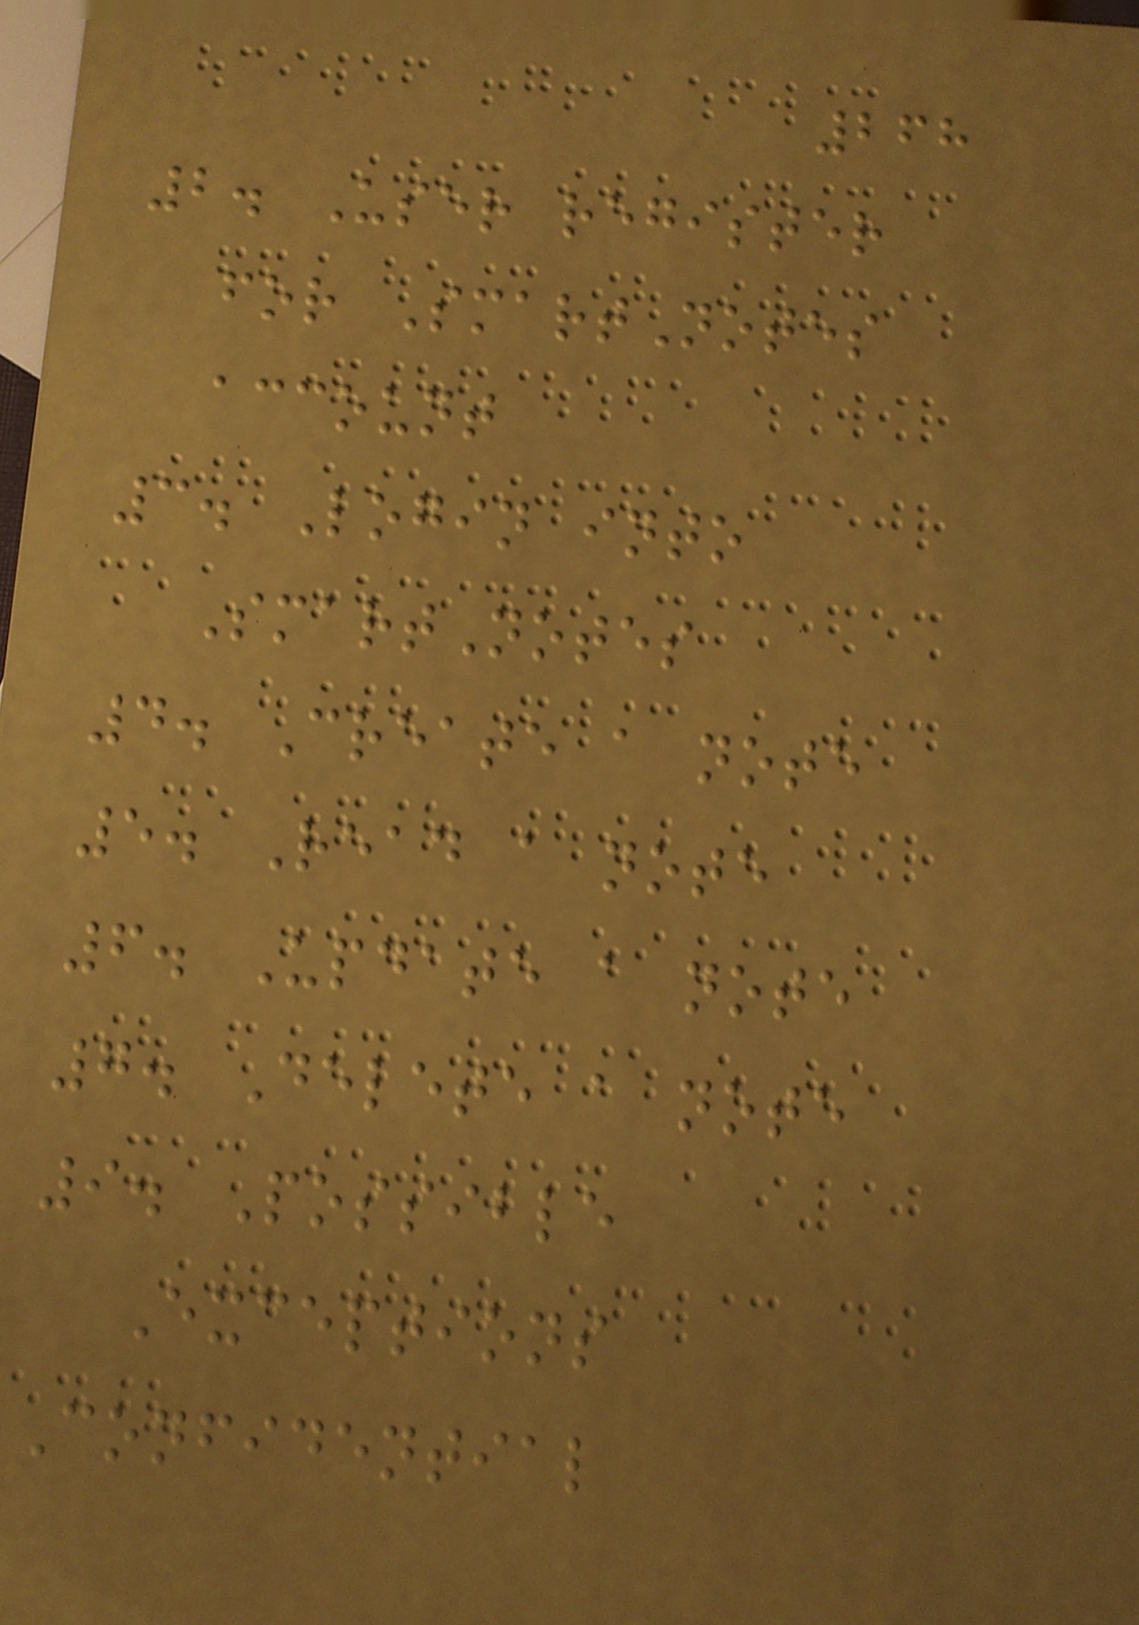268
2. User register
for SmartNotes
account
3. Login into
SmartNotes
4. Create a note
5. Read a note
6. Update a note
7. Delete a note
9. Possible
Exceptions
Confidential
